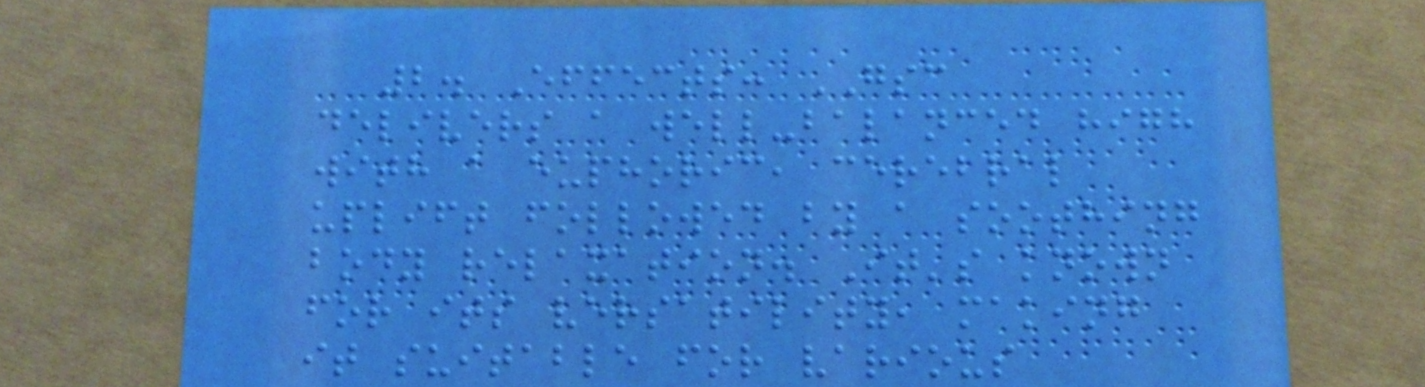2. Effects: GSC
delivers a well-balanced high
with a euphoric, cerebral
uplift followed by a soothing
body relaxation. It's known
for its versatility, making
it suitable for various
